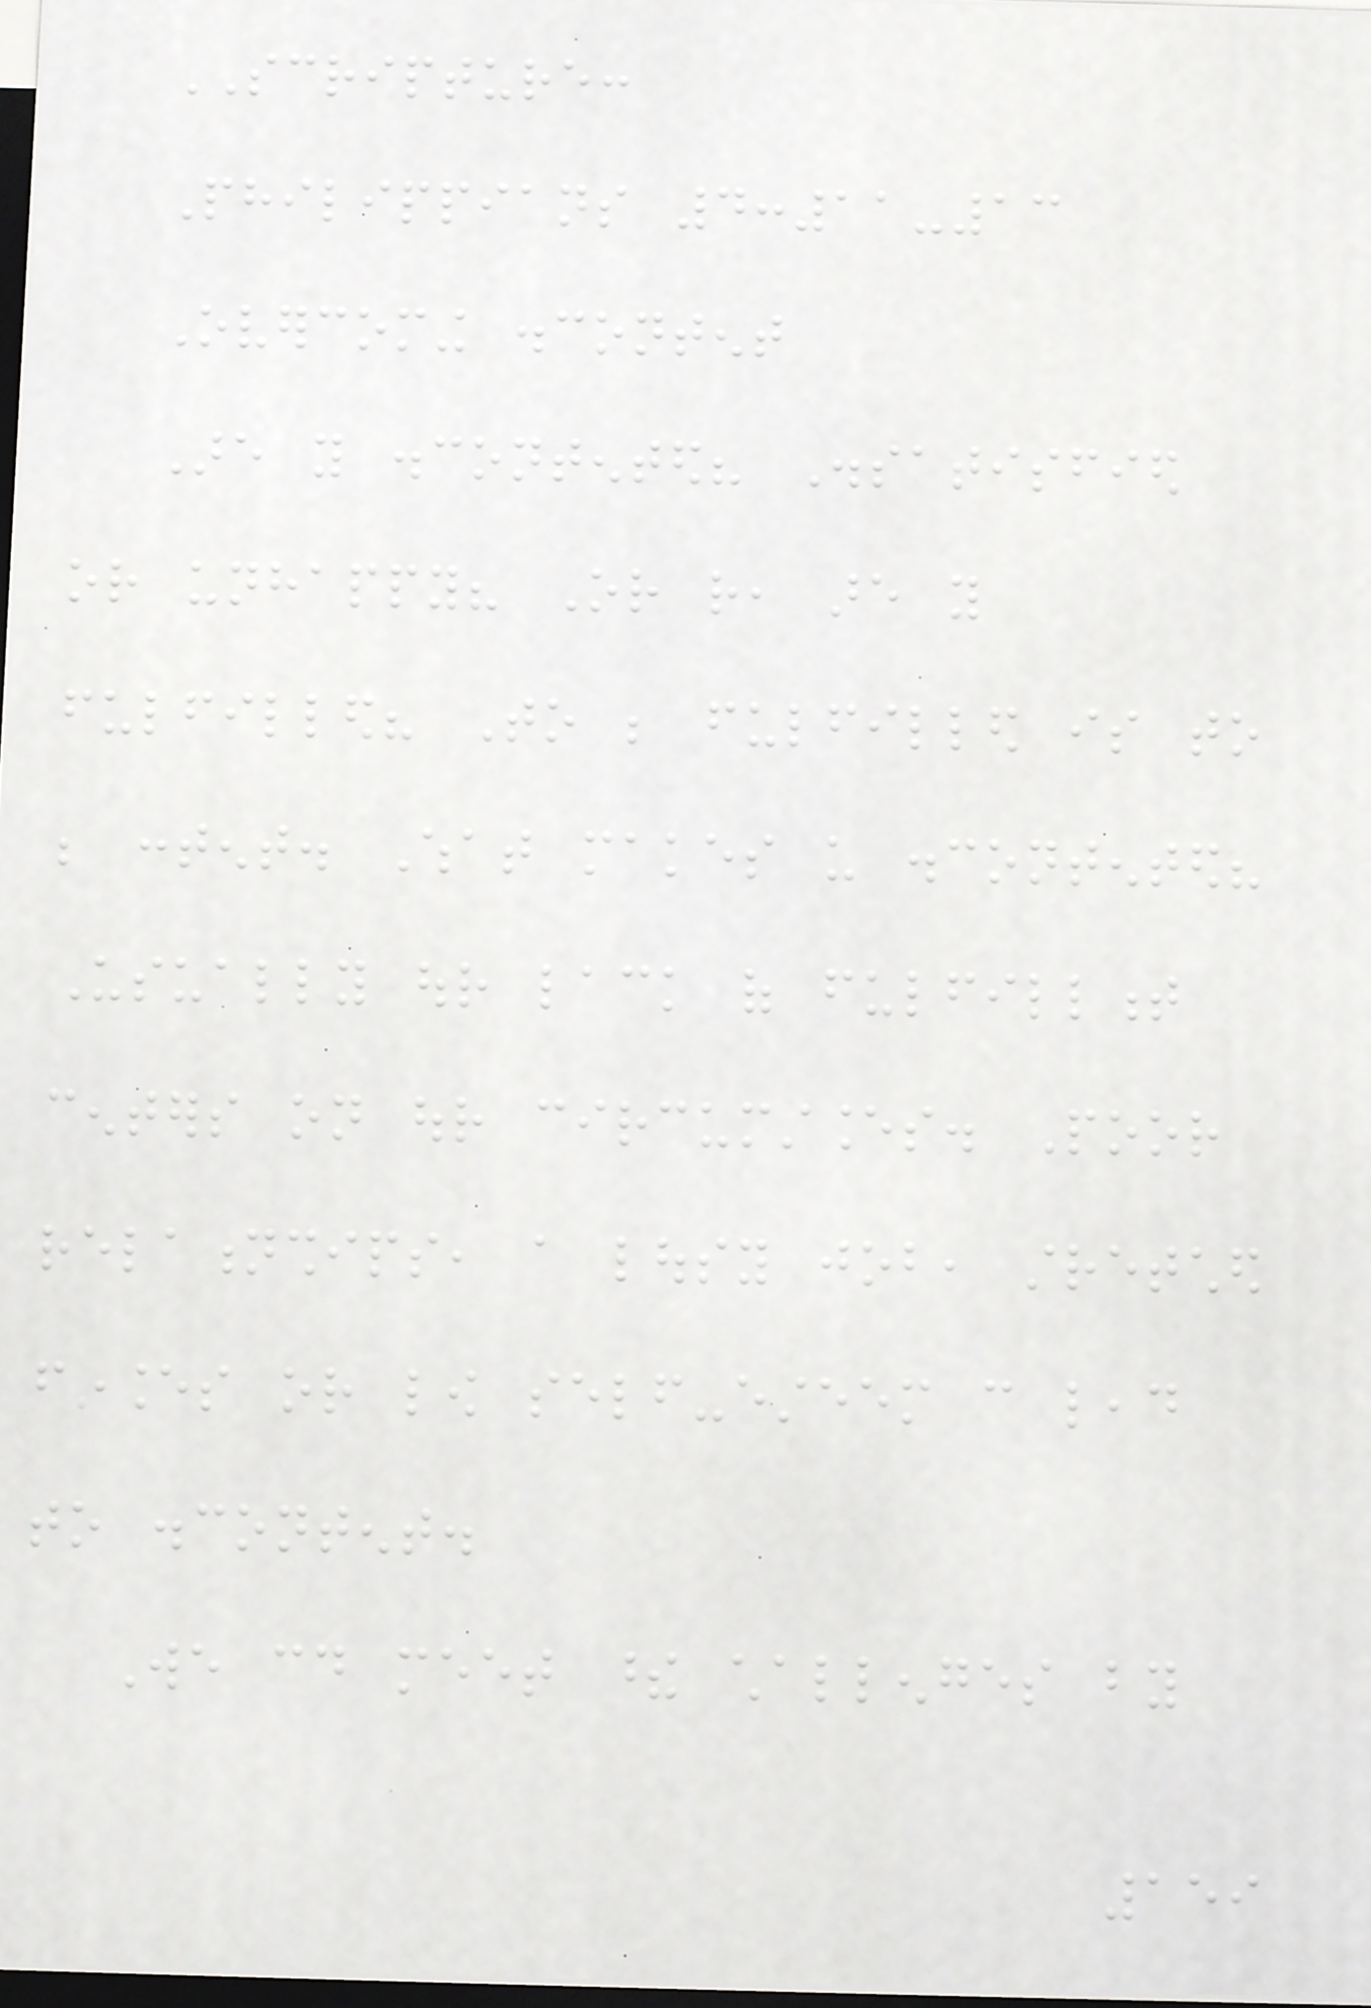SCRIPTURE:
Philippians 4:11-13
Overcoming discontent
Are you discontented? Dissatisfied
or unhappy? Or rather, are you
fulfilled? To be fulfilled is to
be content. What makes us discontented?
Usually our lack of fulfillment
centers on our circumstances. Poor
relationships, a lousy job, stretched
finances or low self-esteem can lead
to discontent.
We could meet these challenges by
159
